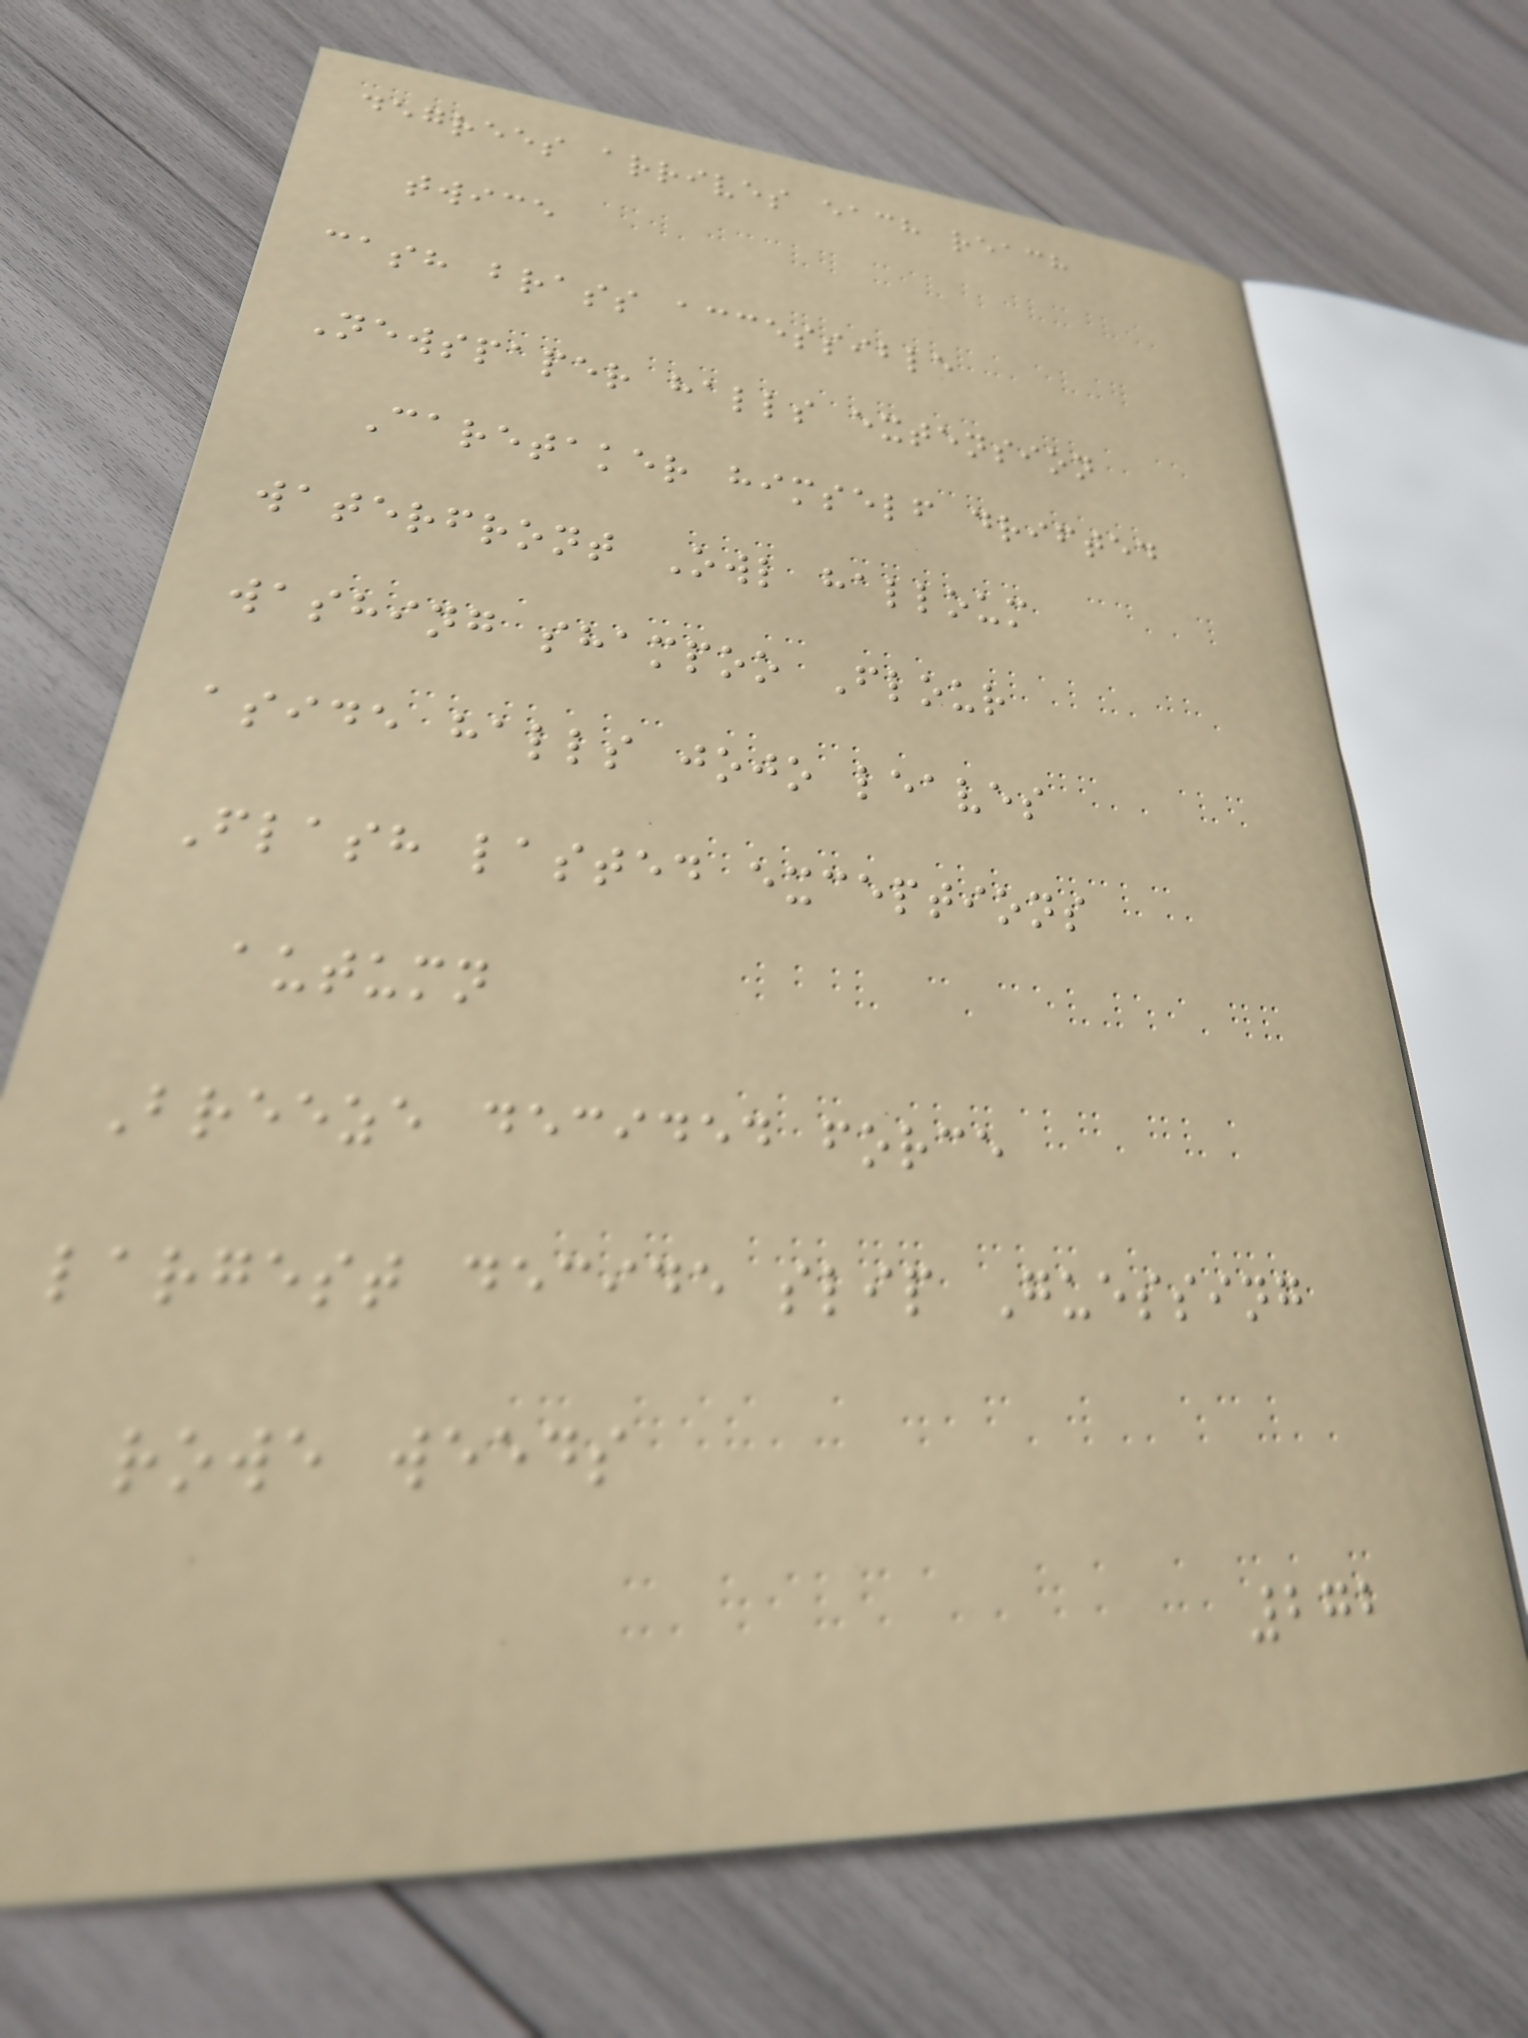degrees arrives each reach
twice
cash brass accessible
Newspaper halls extension
Caretaker himself drifted
waterfront Owl halloum
washing shampoo Flour
aside halls jojo leaves
Flash lasted exceptions
autumn
Breeze decided force
largest decide slip Guessing
rowe weeds
272
